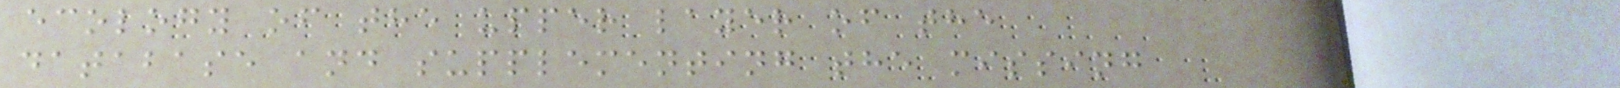ecology of the upper layer of the
database and supplementing the missing
